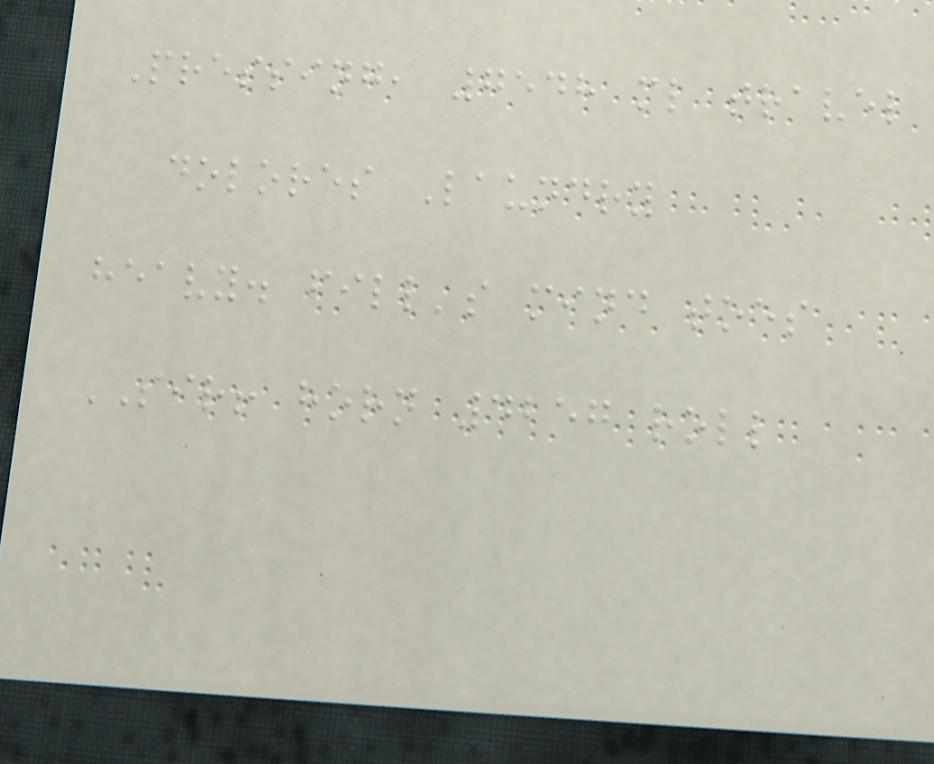Pressing, 7548 ml travel
dolores Laundry
heavy. fill's mind toes
SIR! horn 4257 roll
